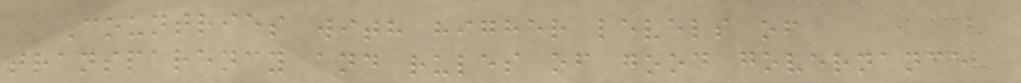Countries with higher levels of
transparency and rules of good governance
